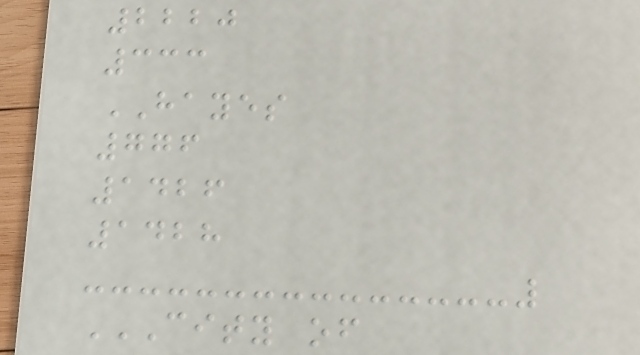2220
333
HAYES
776
1426
1428
CITY OF
